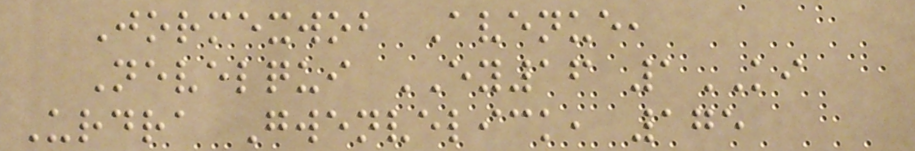Jormexwob Avenue,
Nevelqui EY16 1KI
Urdra Gwenvelick, 175
